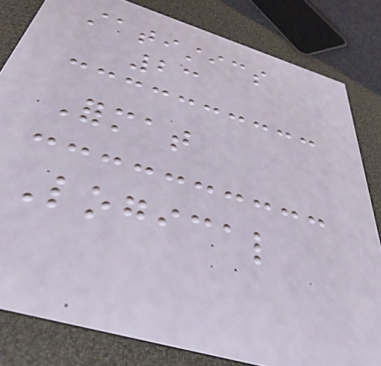statistics
23
Format
Logical
